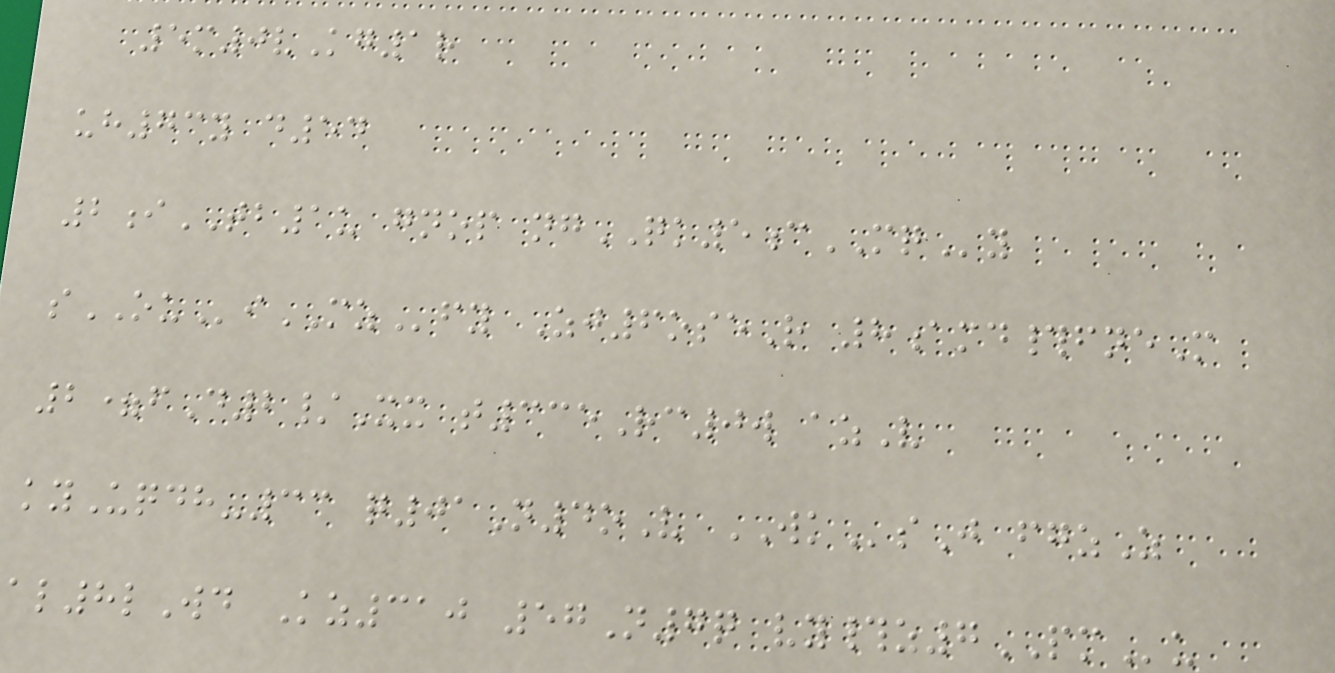5m0vKg1r
uh73y d54
2iTB1u gnop ngQK5cMQy
sOUiMZfy Zj6oseR 8amd#fneM
2=fD2/Xx t335Rc0w azV
kyUqdh-33 q01N4oV WKsJ fgzZ
al8lWd Kz310 57N7q vy#z7PMu
